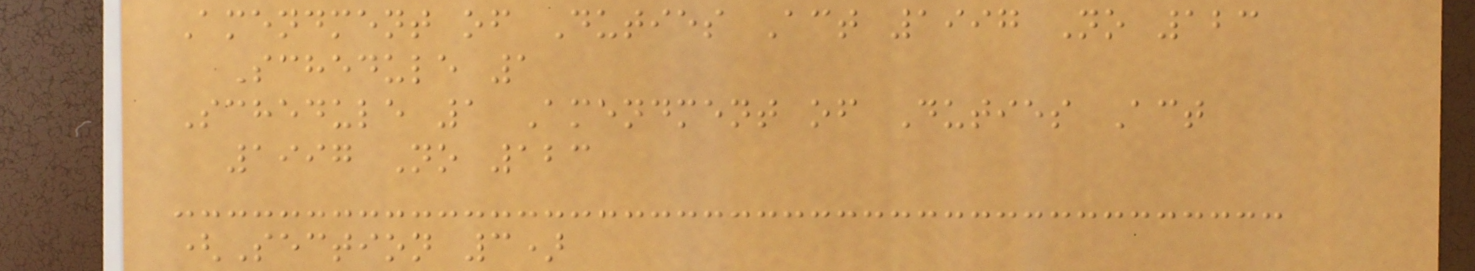Amendment of Duties Act 1997 No 123
Schedule 1
Schedule 1 Amendment of Duties Act
1997 No 123
(Section 3)
